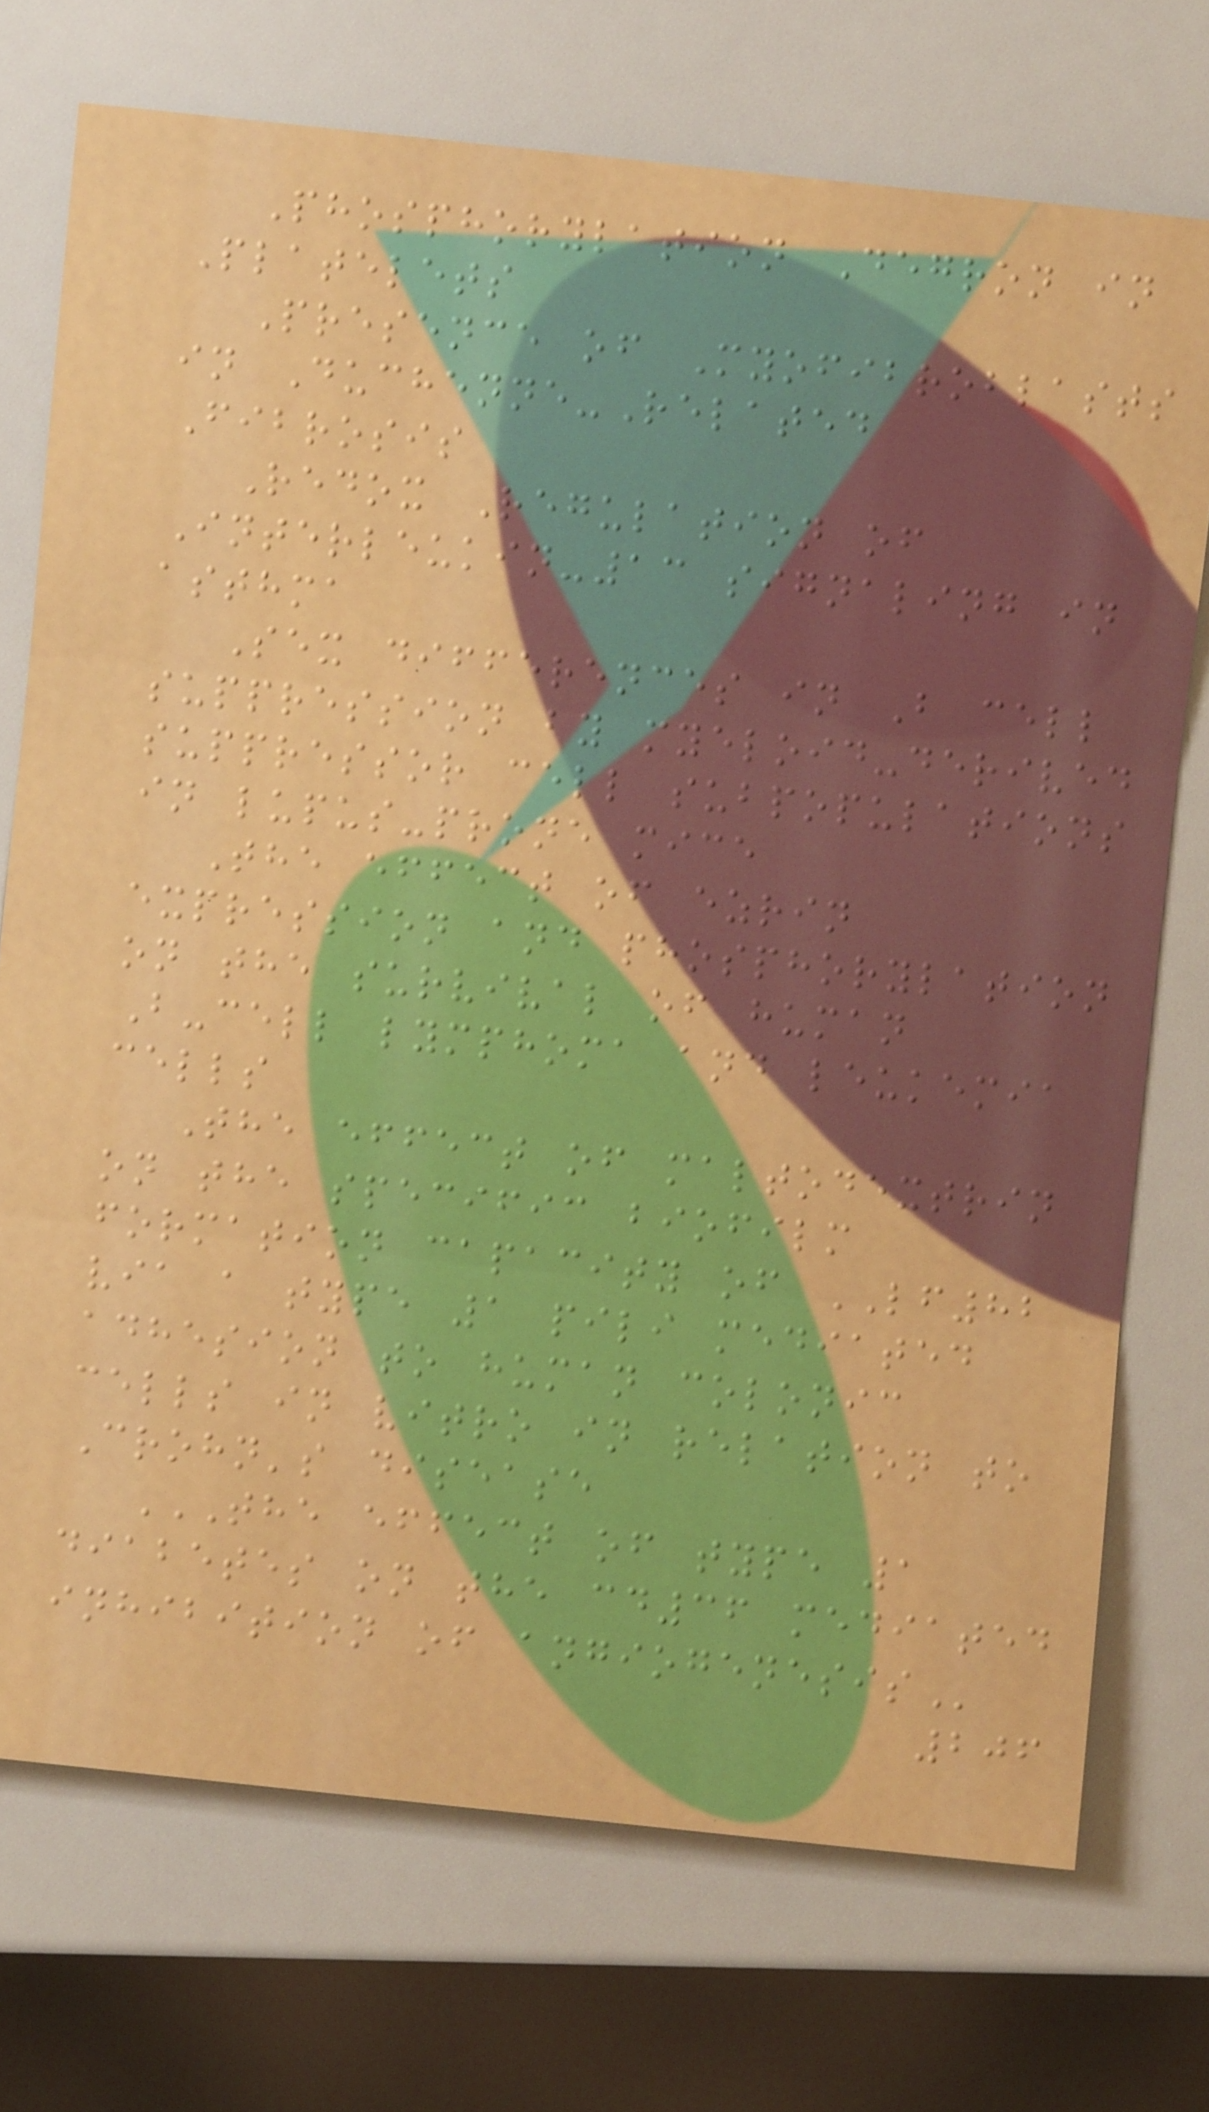Phosphorylation Degron in
Platelets
Presence of Myofibroblasts
in Duchenne-Related
Fibrosis
Redox Regulation of
Interleukin-13 signaling in
asthma
Sex differences in B cell
suppression by myeloid-derived
suppressor cell subpopulations
in lupus-prone mice
The effect of ezrin
expression and phosphorylation
on the survival of human
B-cell lymphoma and leukemia
cells
The effect of maltodextrin
on the specific biofilm
formation capacity of LF82
via a type 1 pili mediated
adhesion to human colonic
cells in vitro in relation to
Crohn's disease
THE EFFECT OF TYPE 1
DIABETES ON THE CD36 MEDIATED
INHIBITION OF ANGIOGENESIS
206
